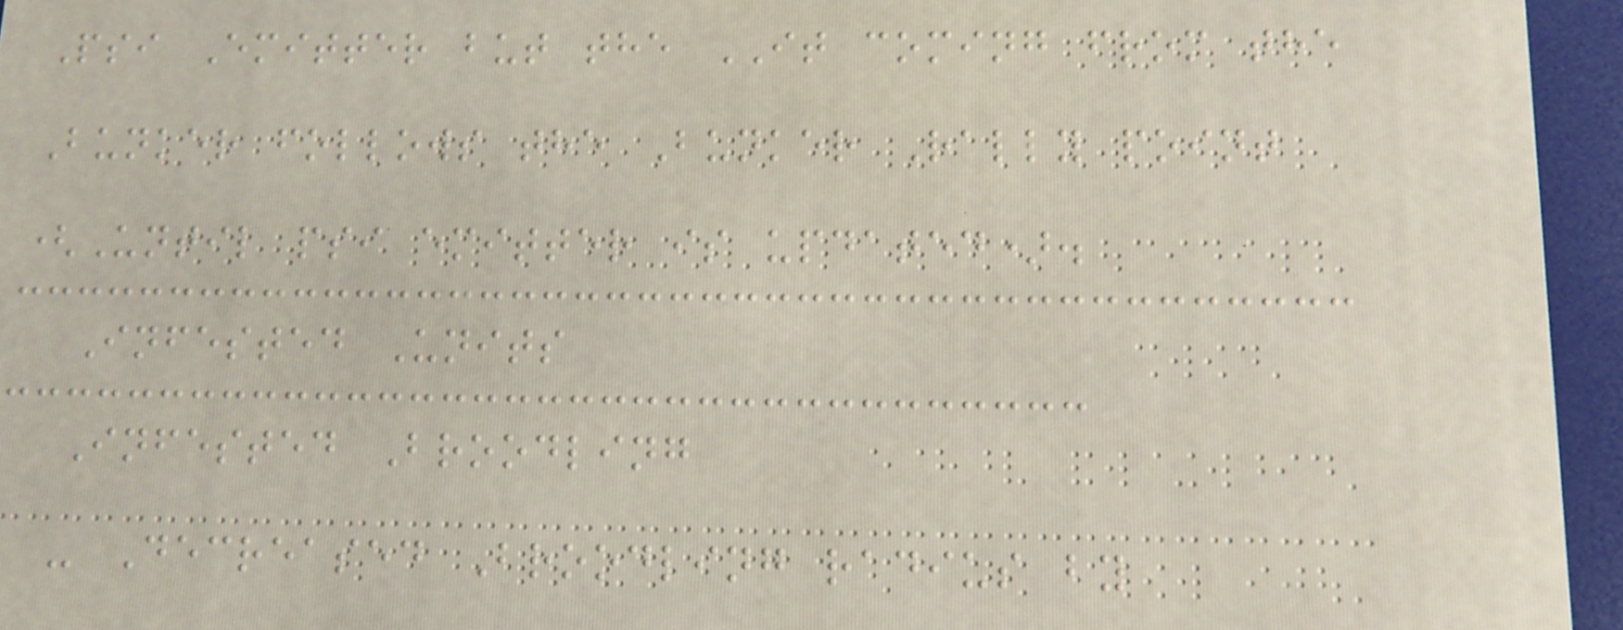Psi Emitter but the IT coming from the
Bunker follows the Bunker Rally point
(Until psi emitter is updated).
Infested Units
Infested Broodling
- Decreased Broodling radius by
